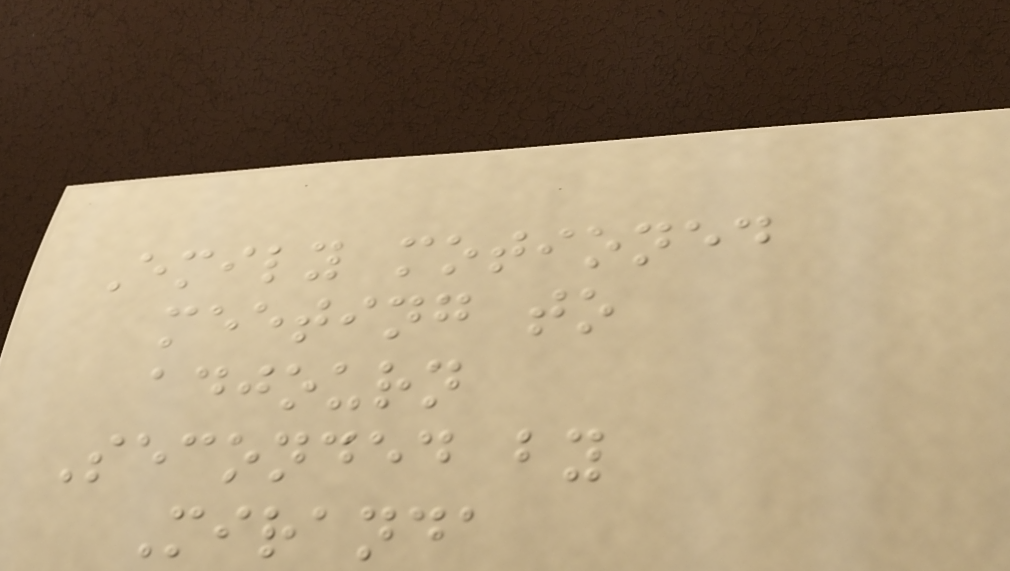Emily motioned
meeting to
adjourn
Seconded by
Miranda
